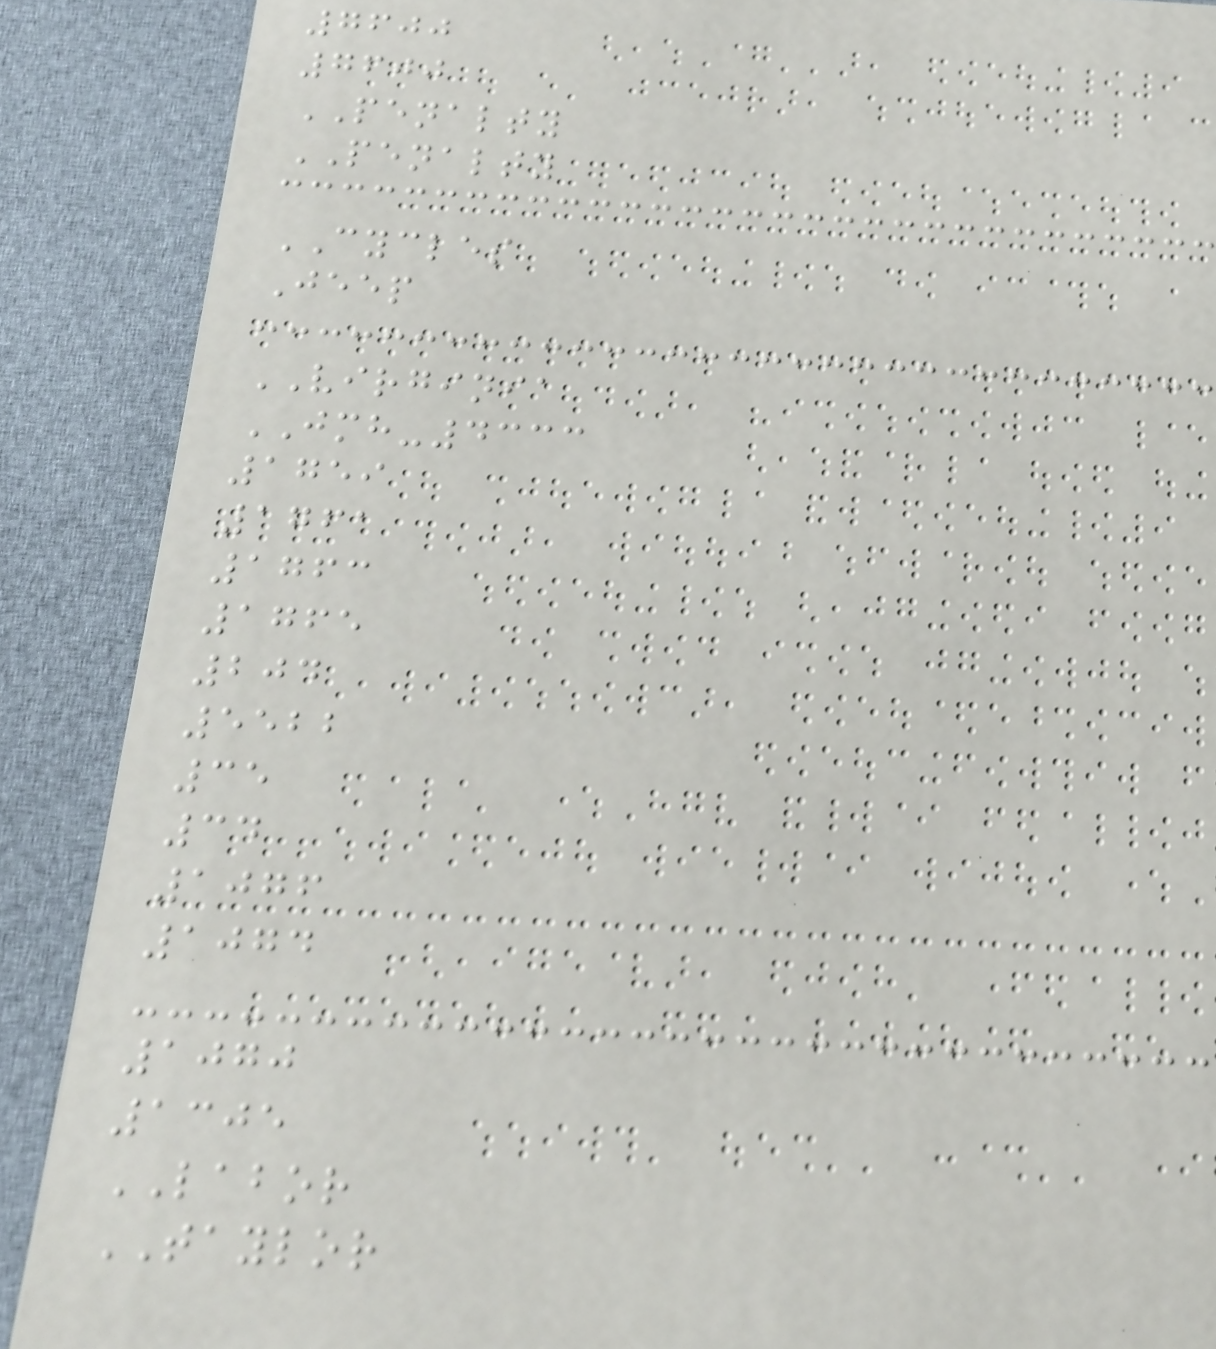7600
7600
PENALTY
PENALTY
CYCLES
Jeep
VIRGINIA
JMH-4333
1759
1761
1763
1765
204
5522
35
34
1076
1074
1070
1305
LABOR
TAYLOR
